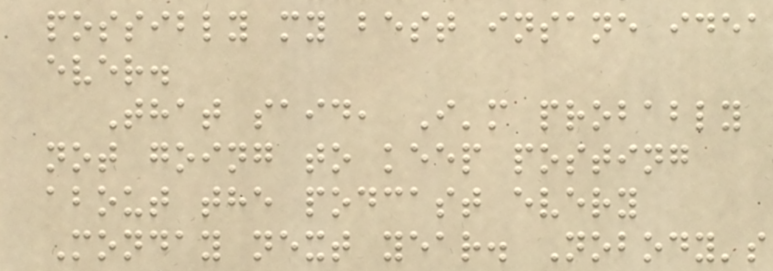possibly my best insane idea
ever.
That said, I'm probably
not going to keep posting
about the podcast every
Monday next year. Nobody's
